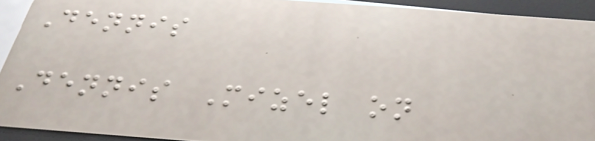Dennis
Dennis Mizel on
